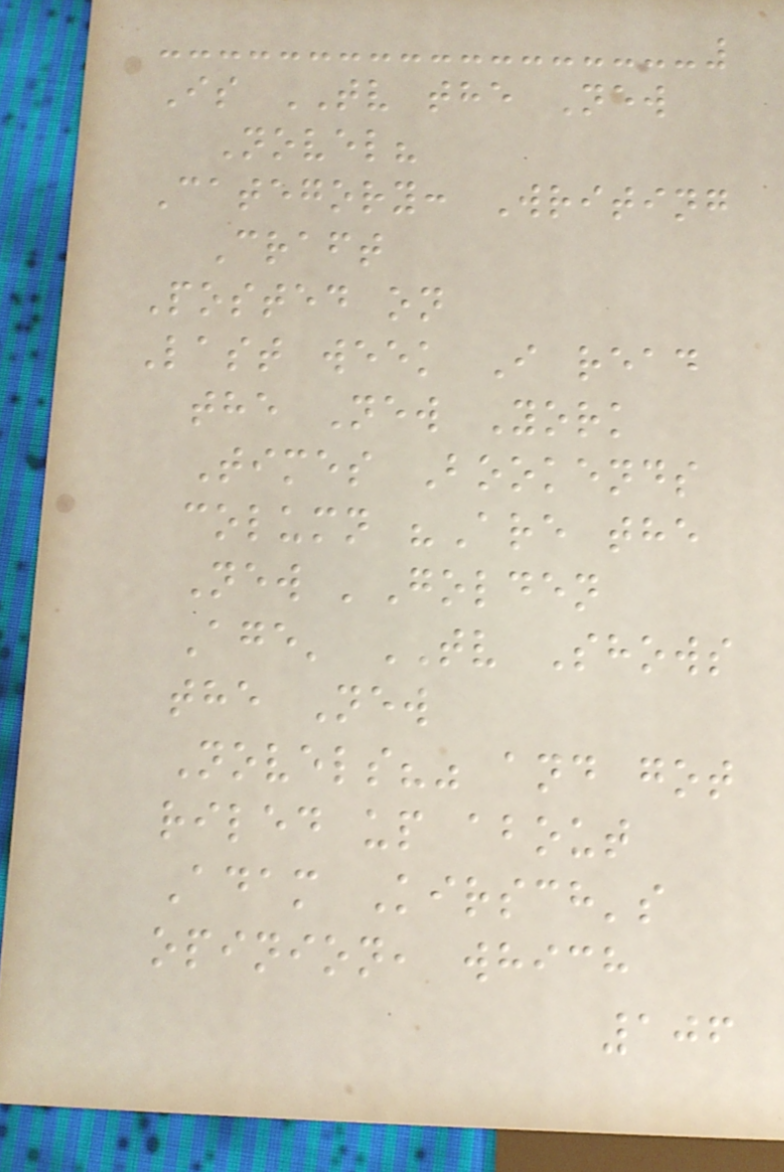Is TV the New
Novel?
Category: Writing
Craft
Posted on
Last week I read
the New York
Times Bookends
column "Are the
New 'Golden
Age' TV Shows
the New
Novels?" and got
riled up about
Adam Kirsch's
opinion, which
106
